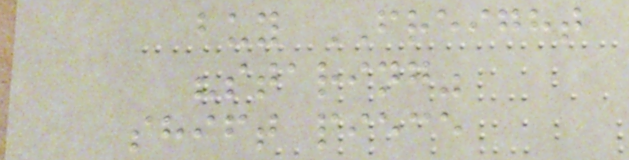buy FREIGHT
"staring"
shift piece
